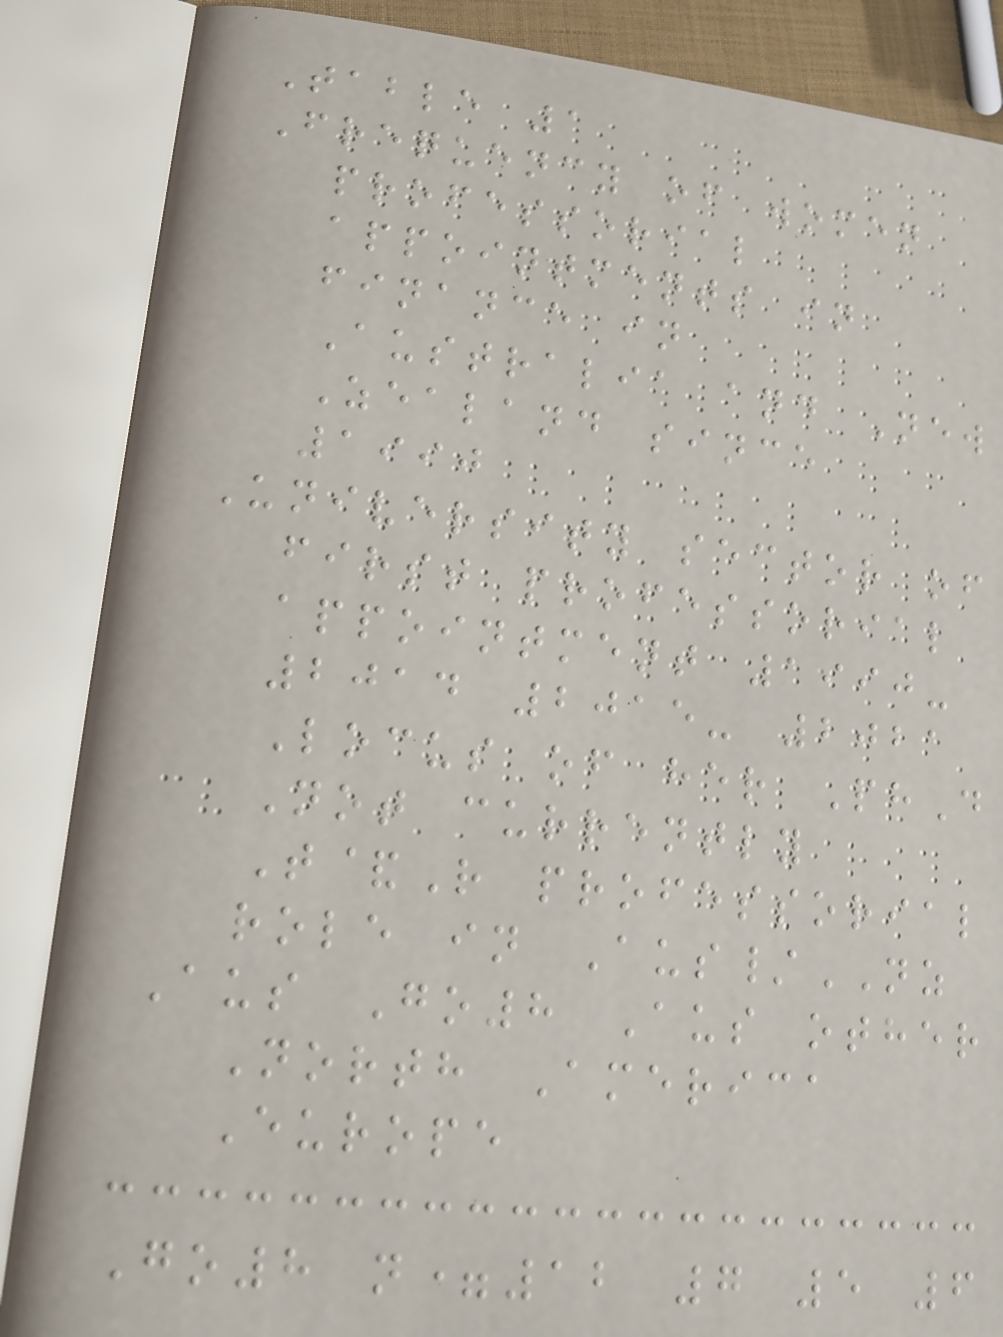Table 1
Frequency of women
professorial
appointments in
finance in
Australia and New
Zealand since
1990
University sector of
first professorial
appointment 1990-
2014 2015- 2021
Locus of her PhD
Not currently
T&R professorial
role in Aus/NZ
Aus Go8 Aus other
North America
Europe
Go8 n=12 7 5 6
